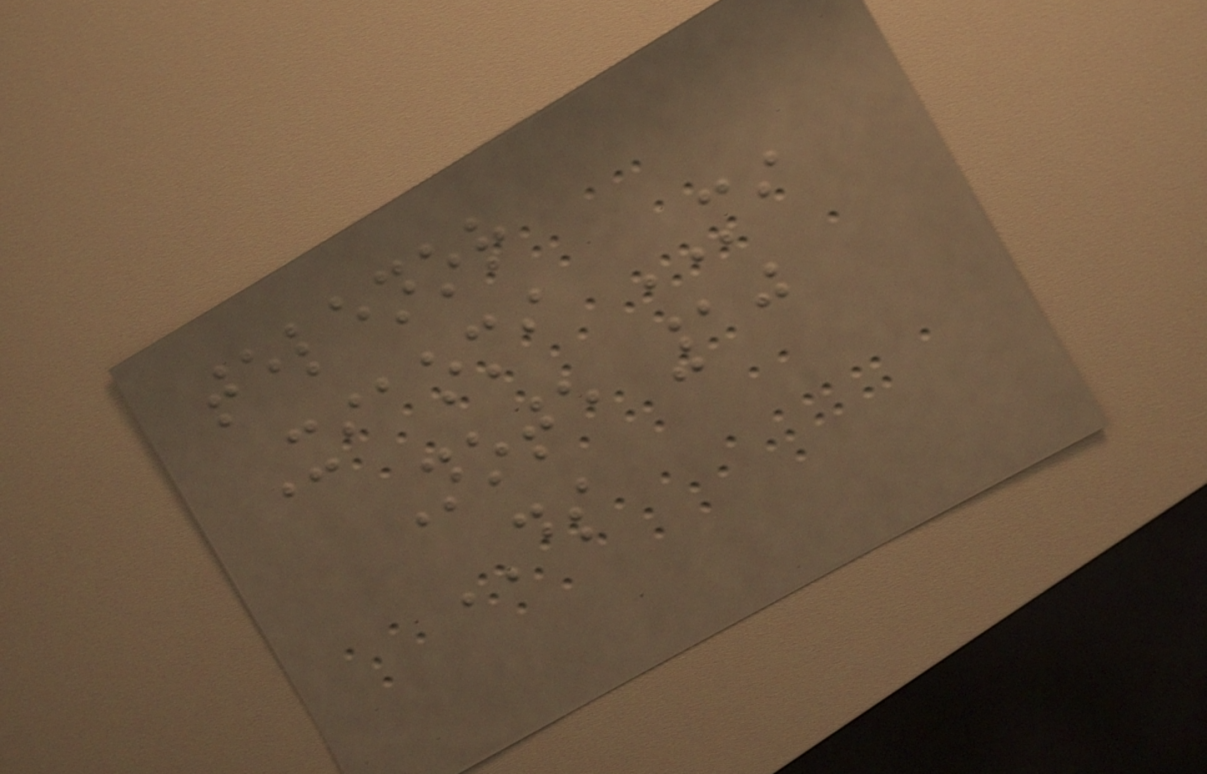telenor
Xiaomi MI
Note 10
DS
